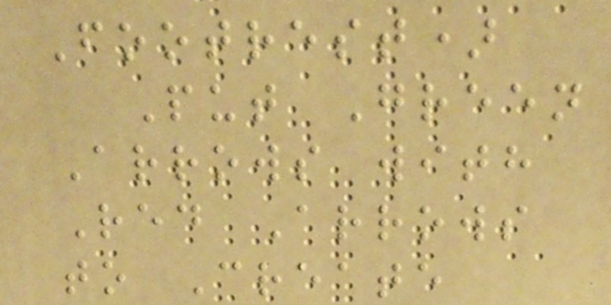Footrest)
Put Green
Arrows with
Red Arrows
to Create
